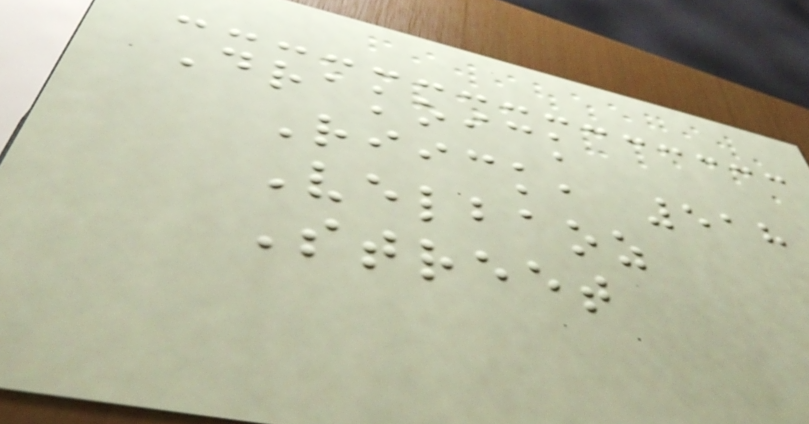Drakoick
Riick, 518
Velbaoz
Street
